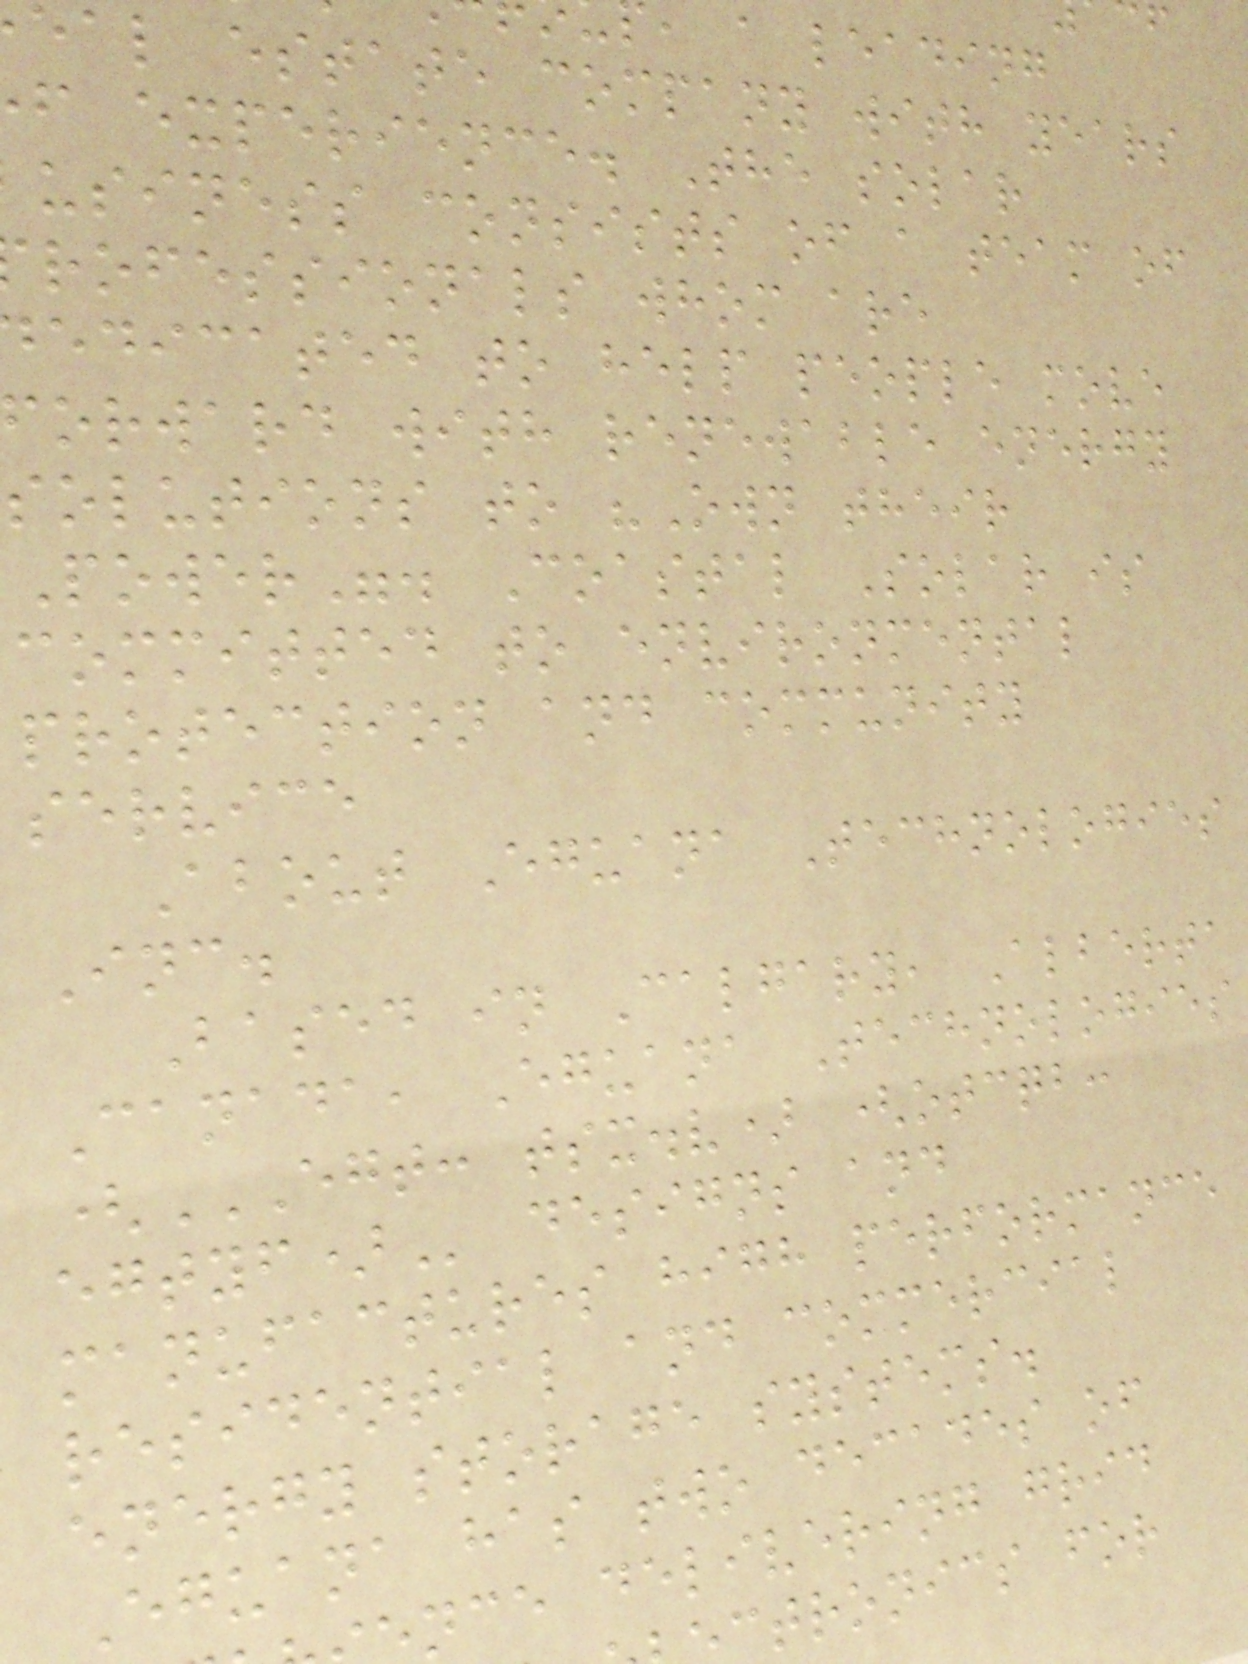, a leading
eal estate company with years
f experience. The solar
usiness consists of a team of
rofessionals whom are
edicated to help people move
orward with renewable energy
solutions to "Own their
Power". Coastal Solar is
committed to environmental
protection and community
service
About Eguana Technologies
Inc.
Based in Calgary, Alberta
Canada, Eguana Technologies
(EGT: TSX.V) (OTCQB:
designs and
manufactures high performance
residential and commercial
energy storage systems.
Eguana has two decades of
nce delivering grid
ctronics for
